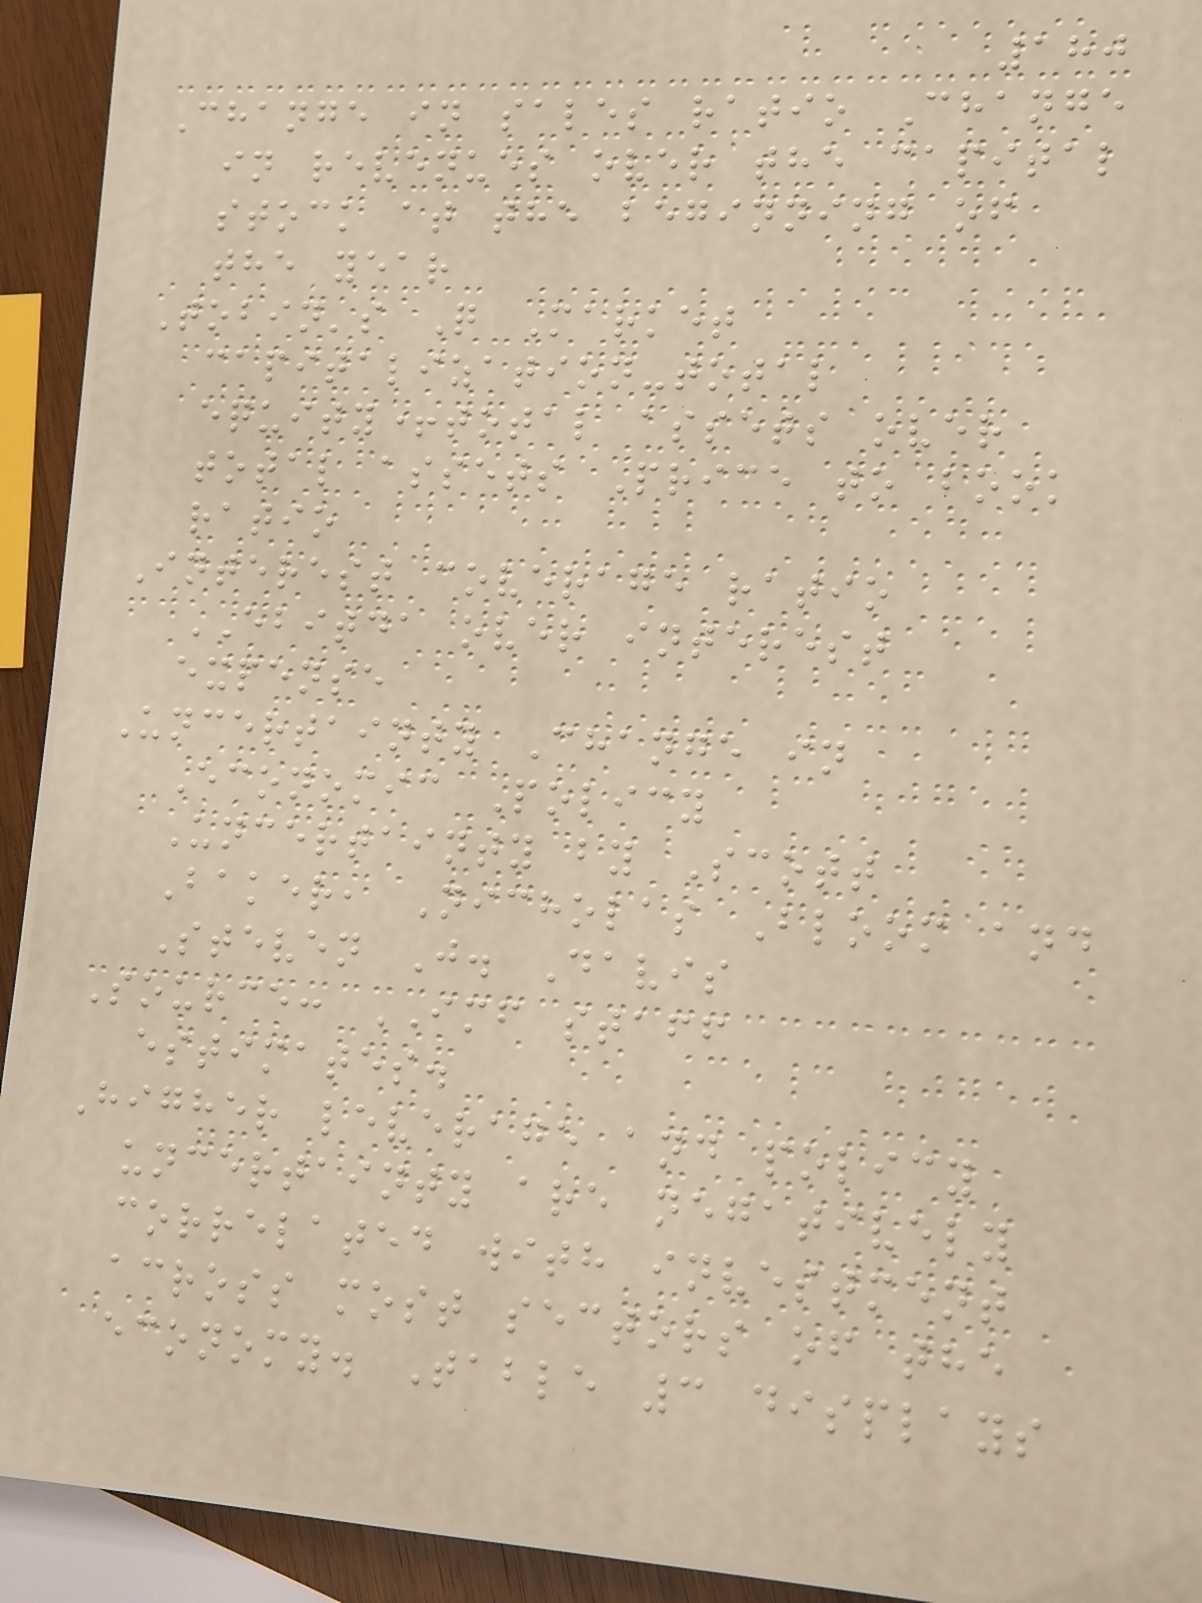180
Change in sales ratio Change
in revenues over the capital
stock at the beginning of
the year
Tobin's Q Market
capitalization-total
equity+total assets over
total assets Price to book
ratio
Interest coverage ratio
EBITDA over interest
expense
Uncertainty Change in
Economic Policy
Uncertainty by Scott
Baker, Nicholas Bloom and
Steven J. Davis
Source: IMF staff
estimates.
Higher leverage and policy
uncertainty are negatively
correlated with investment
across most sectors of the
economy. Table 3 displays
